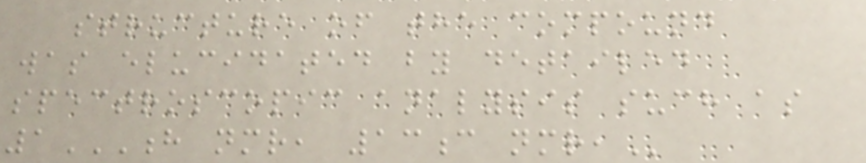structure of the compound
was elucidated by detailed
spectroscopic analysis such as
1H NMR, 13C NMR,
